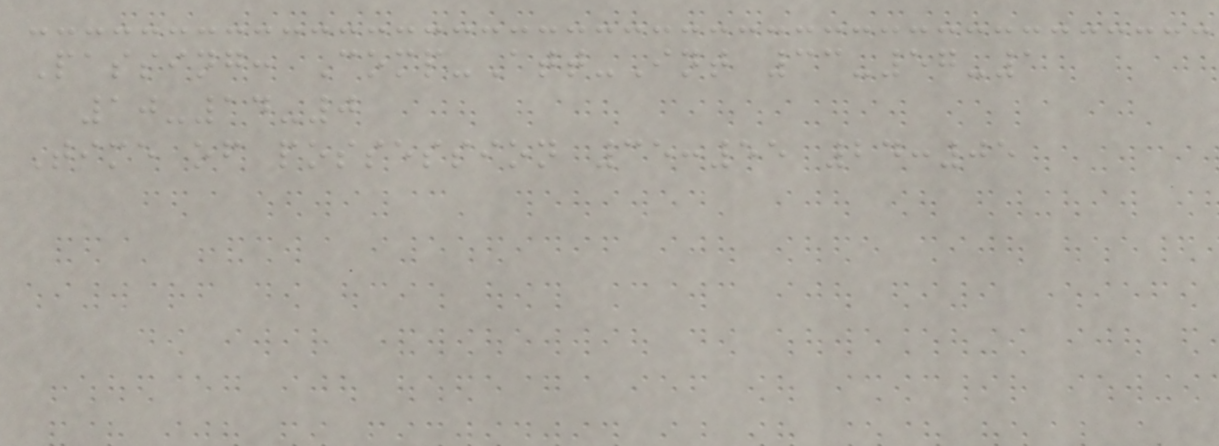Passing: Comp-Att-Int 33-57-1
10-14-0
Time of possession 35:55 24:05
